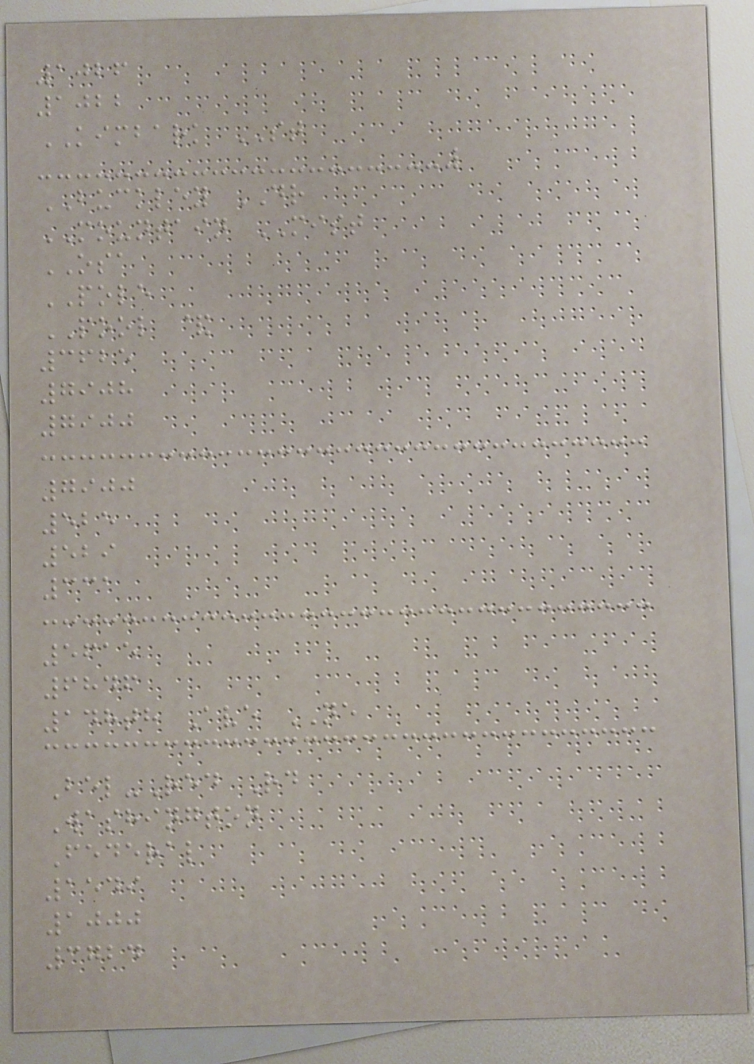1026
1022
KIMBARK ST
BUCKLEY DR
MOUNTAIN MIST
OSA
POLE
POOL &
3625
7908
7900
7900
525
529
331
5615
6846
148th Ave NE
Bel-Red Rd
Washington
Federal
1549
1000
3724
